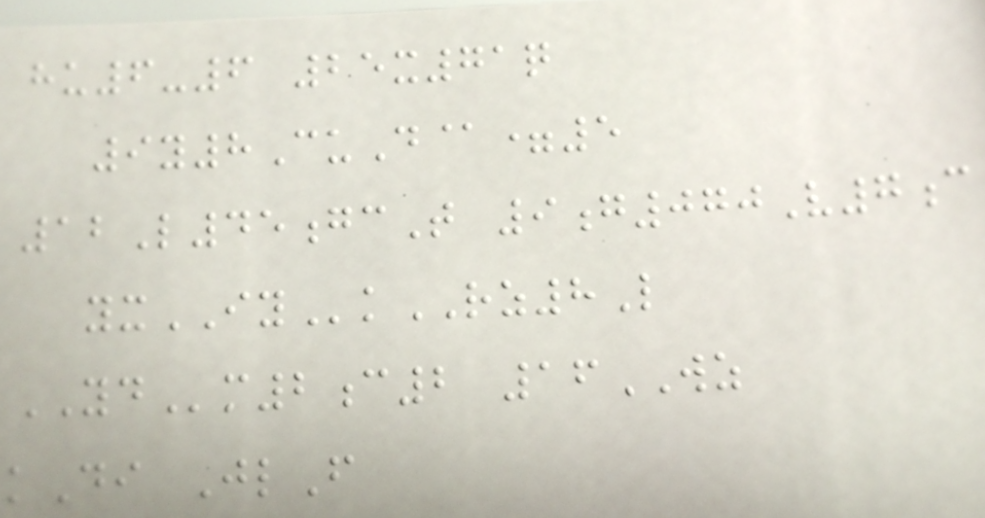hu6-6 25x71q
9y8CuD@=5
12L45gcT 9g070V7c
yxIYkRZ8L
YDm2c2 16WZ
kDi JlF
